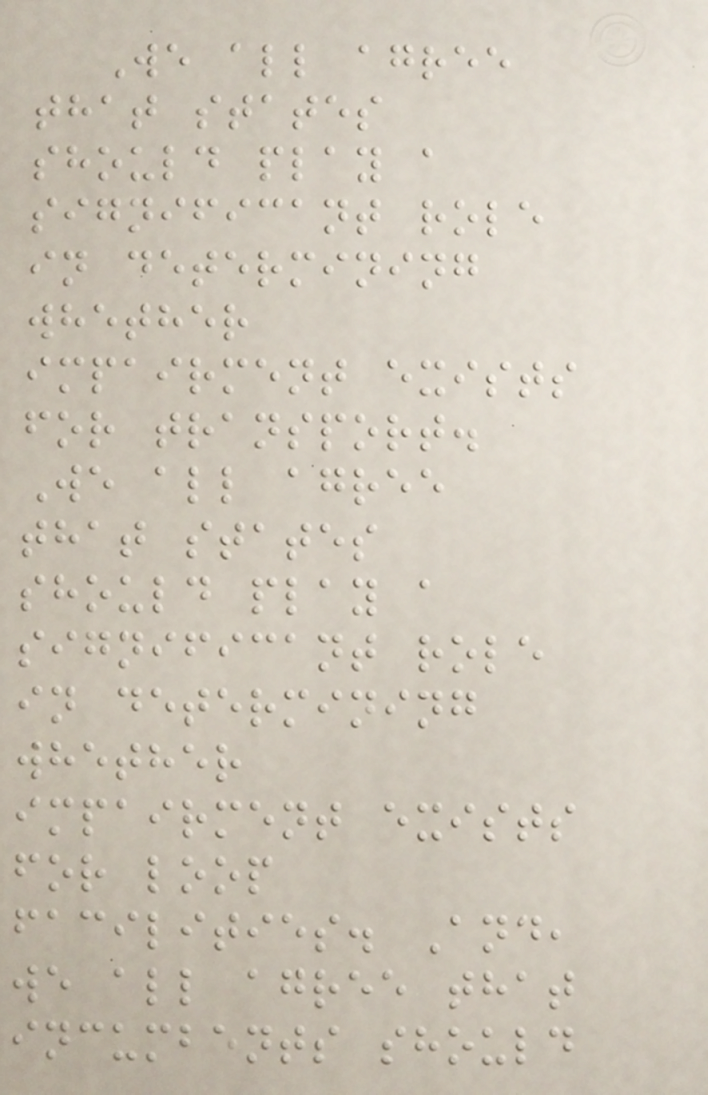We all agree
that states
should play a
significant role
in determining
whether
impairment exists
for transport.
We all agree
that states
should play a
significant role
in determining
whether
impairment exists
for loop
facilities. And,
we all agree that
incumbents should
